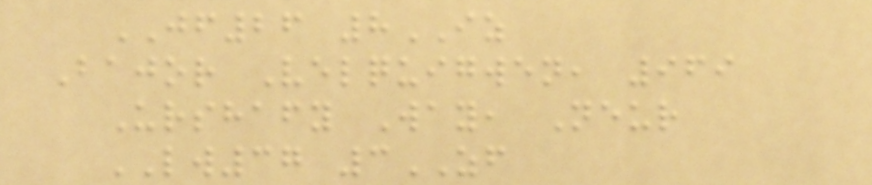JF26 8IZ
Bajor Velquigwen, 969
Urshafy Way, Neur
LW37 3ZF
